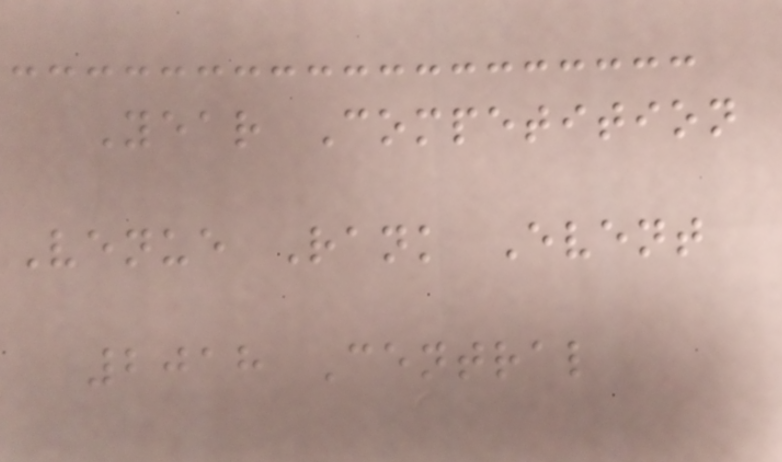Year Competition
Venue Rank Event
2018 Central
